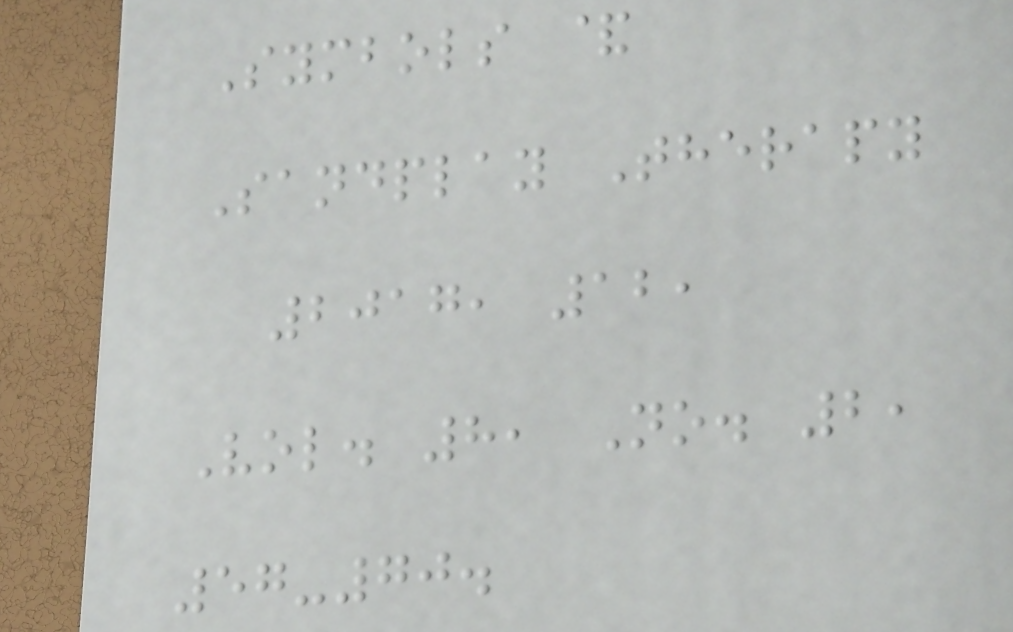Symbols &
Sandplay Therapy
2017, 12,
Vol. 8, No. 2,
57-70.
